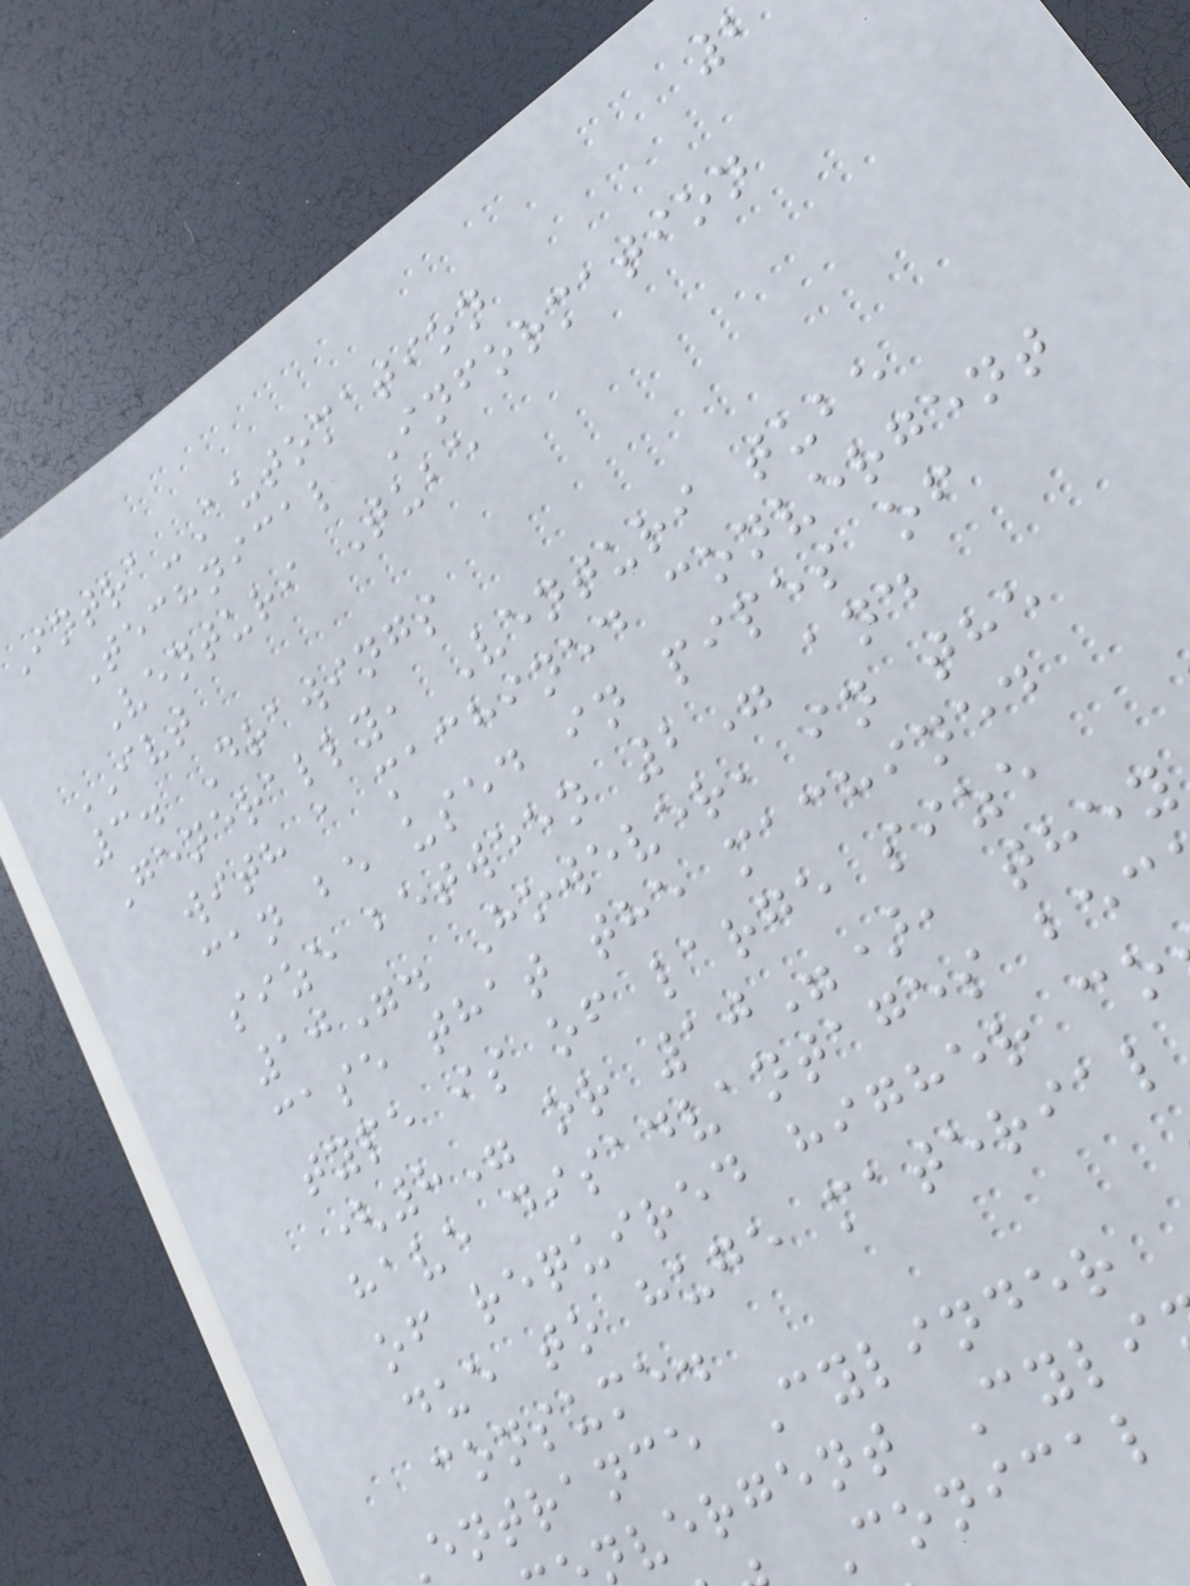Intra-Automation
Technical Information
Venturi Tube
IVT
3. Drawings
Generally, Venturi tube
with a machined convergent
can be used in pipes of
size between 2" and
10". However, in the
case that the machined
type is of large size
(8" or 10"), they
have disadvantages bec
of required higher co
due to huge material
consume.
entrance Cylinder
nvergent Cyli
Conical
